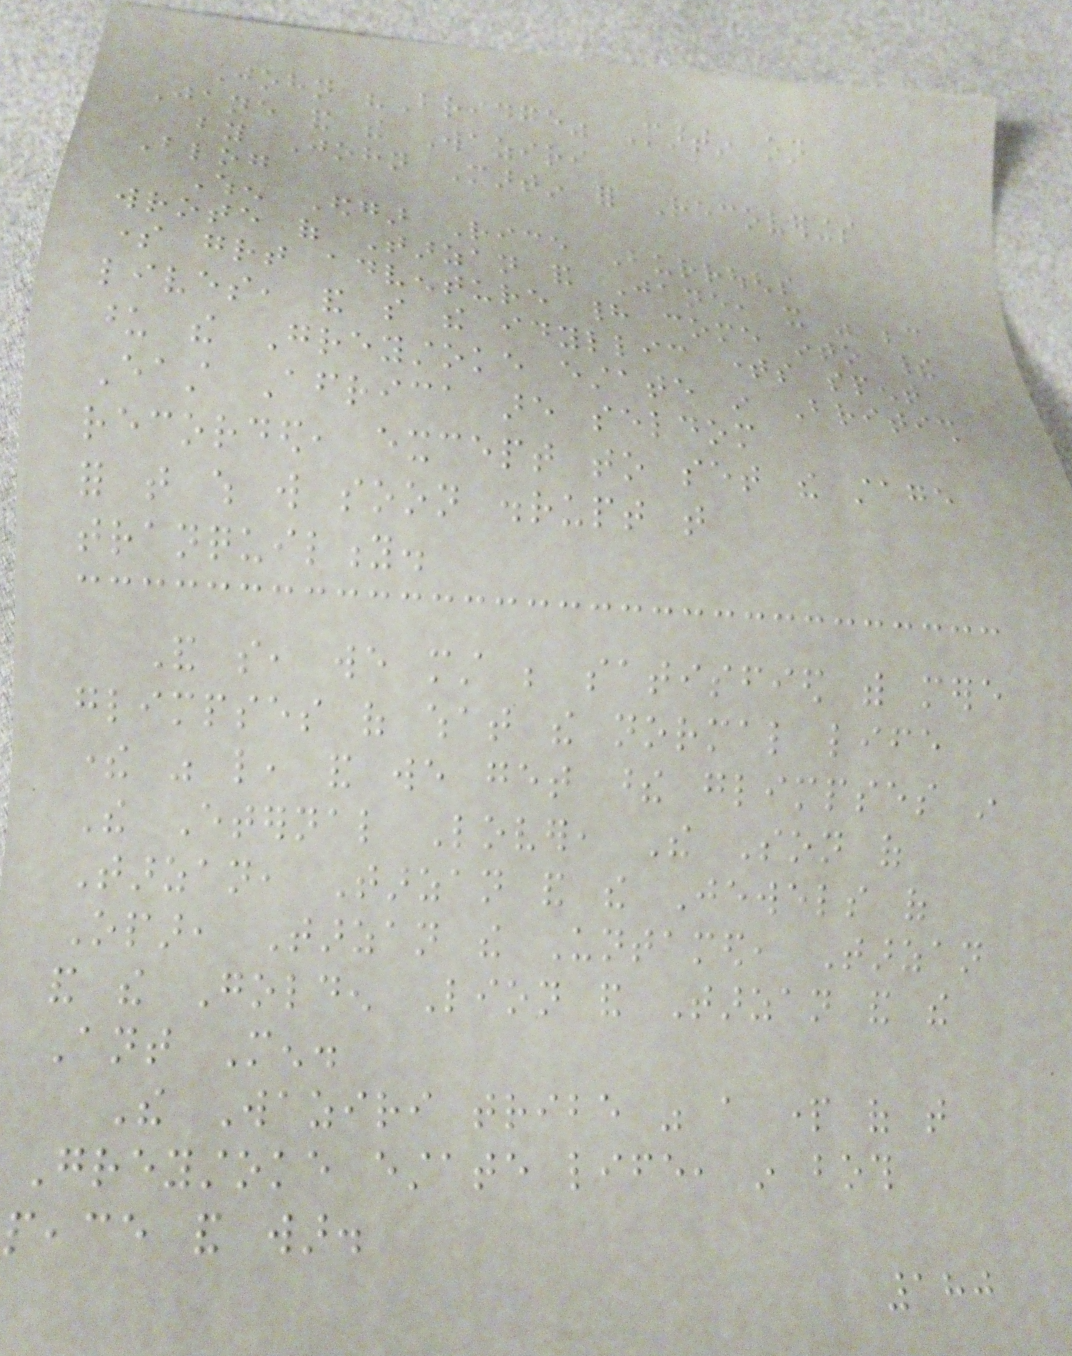John "Bridge" Martin on
Jane and the Waziri
by John Martin for Recoverings
Blog
When Edgar Rice Burroughs
wrote of Tarzan and Jane, it was because
some great adventure had come into their
lives, and so the idyllic times spent
upon the Greystoke estate in British
East Africa are seldom
recorded, except to set the stage
for that which will soon disrupt that
tranquility.
And so, we must be satisfied with mere
glimpses of what the normal life
there was like, and we get these glimpses in
The Eternal Lover, The Son of
Tarzan, Tarzan and the Jewels of
Opar, Tarzan the Untamed, Tarzan
and the Golden Lion and Tarzan and the
Ant Men.
The Waziri tribe was a part of that
Greystoke estate life, in both
peace and war.
180
